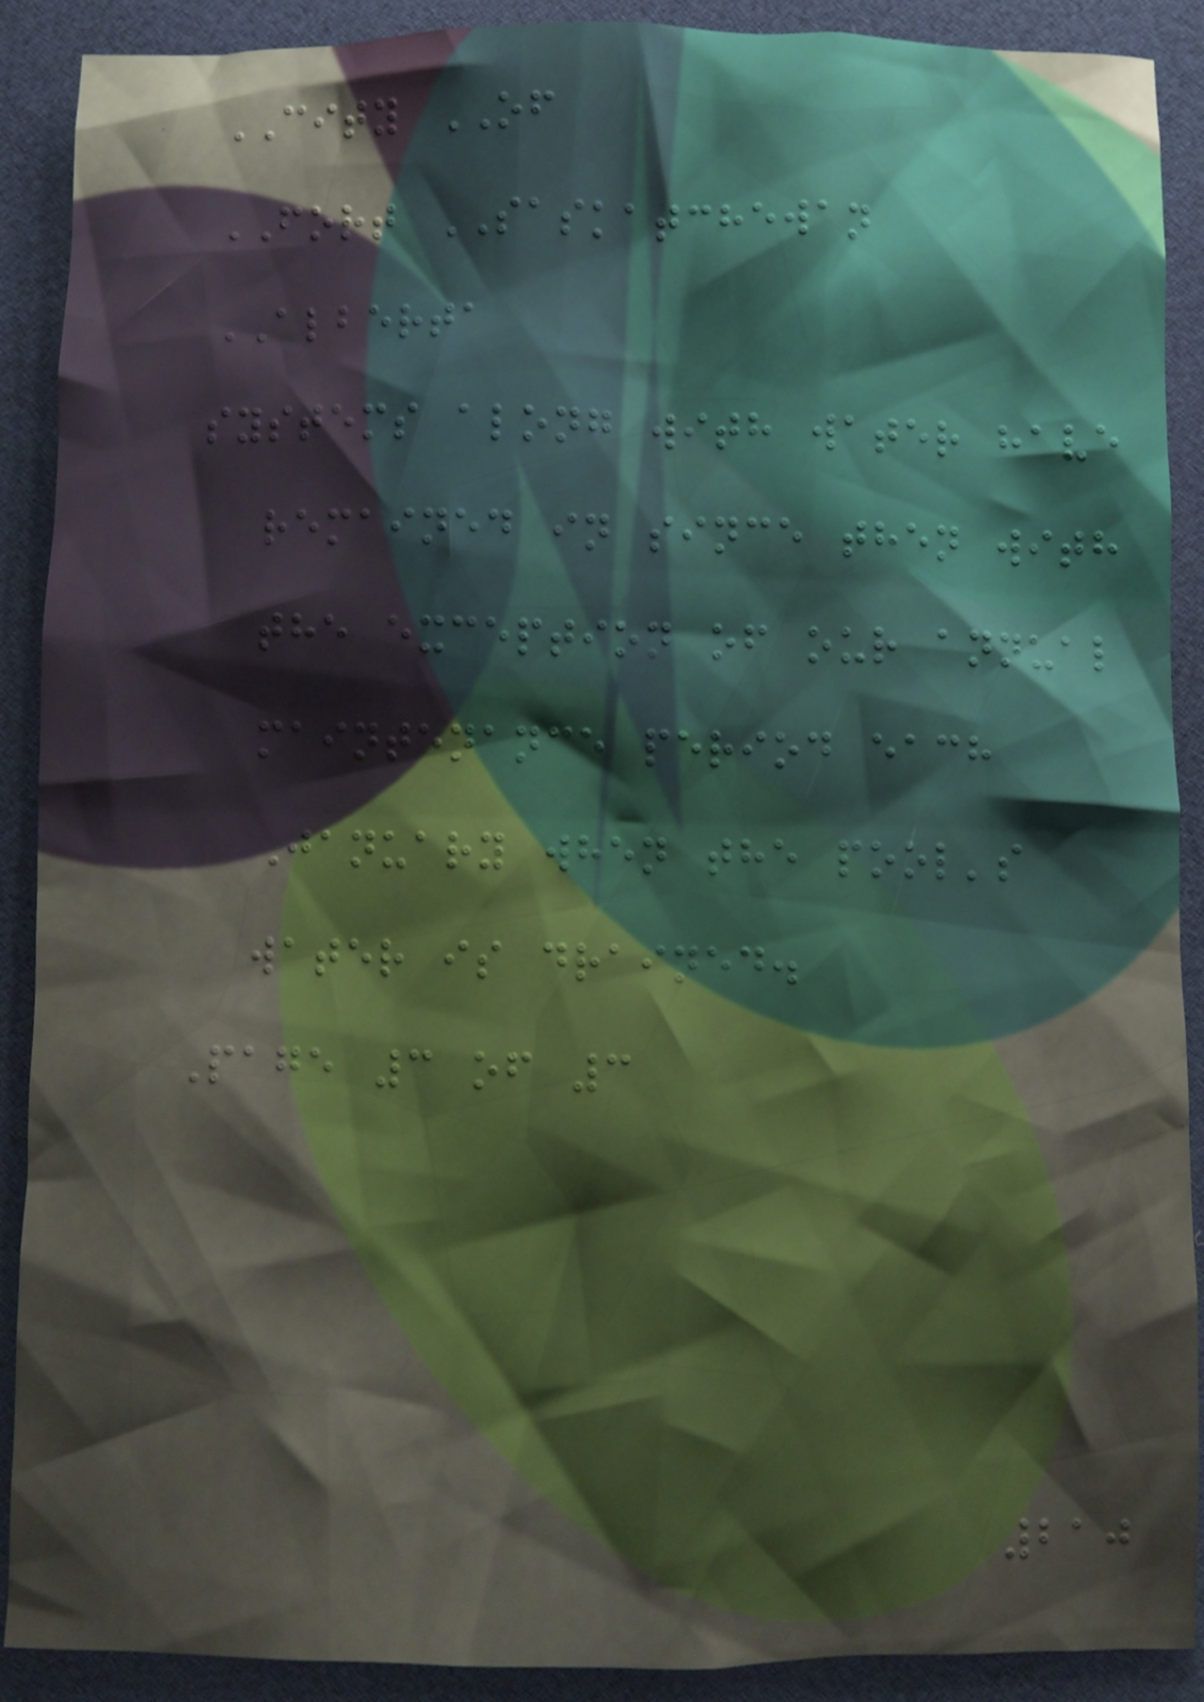CITY OF
FORT SASKATCHEWAN
ALBERTA
systems along with water have
remained in since then with
the exception of our annual
maintenance period each
January when the pool's
water is drained.
Page 3 of 3
210
